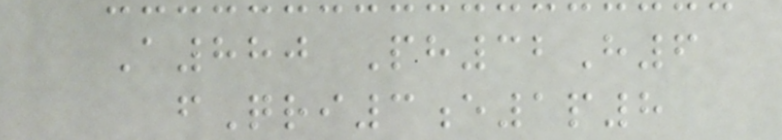A880 Ph32H6
fQri3e1p8
